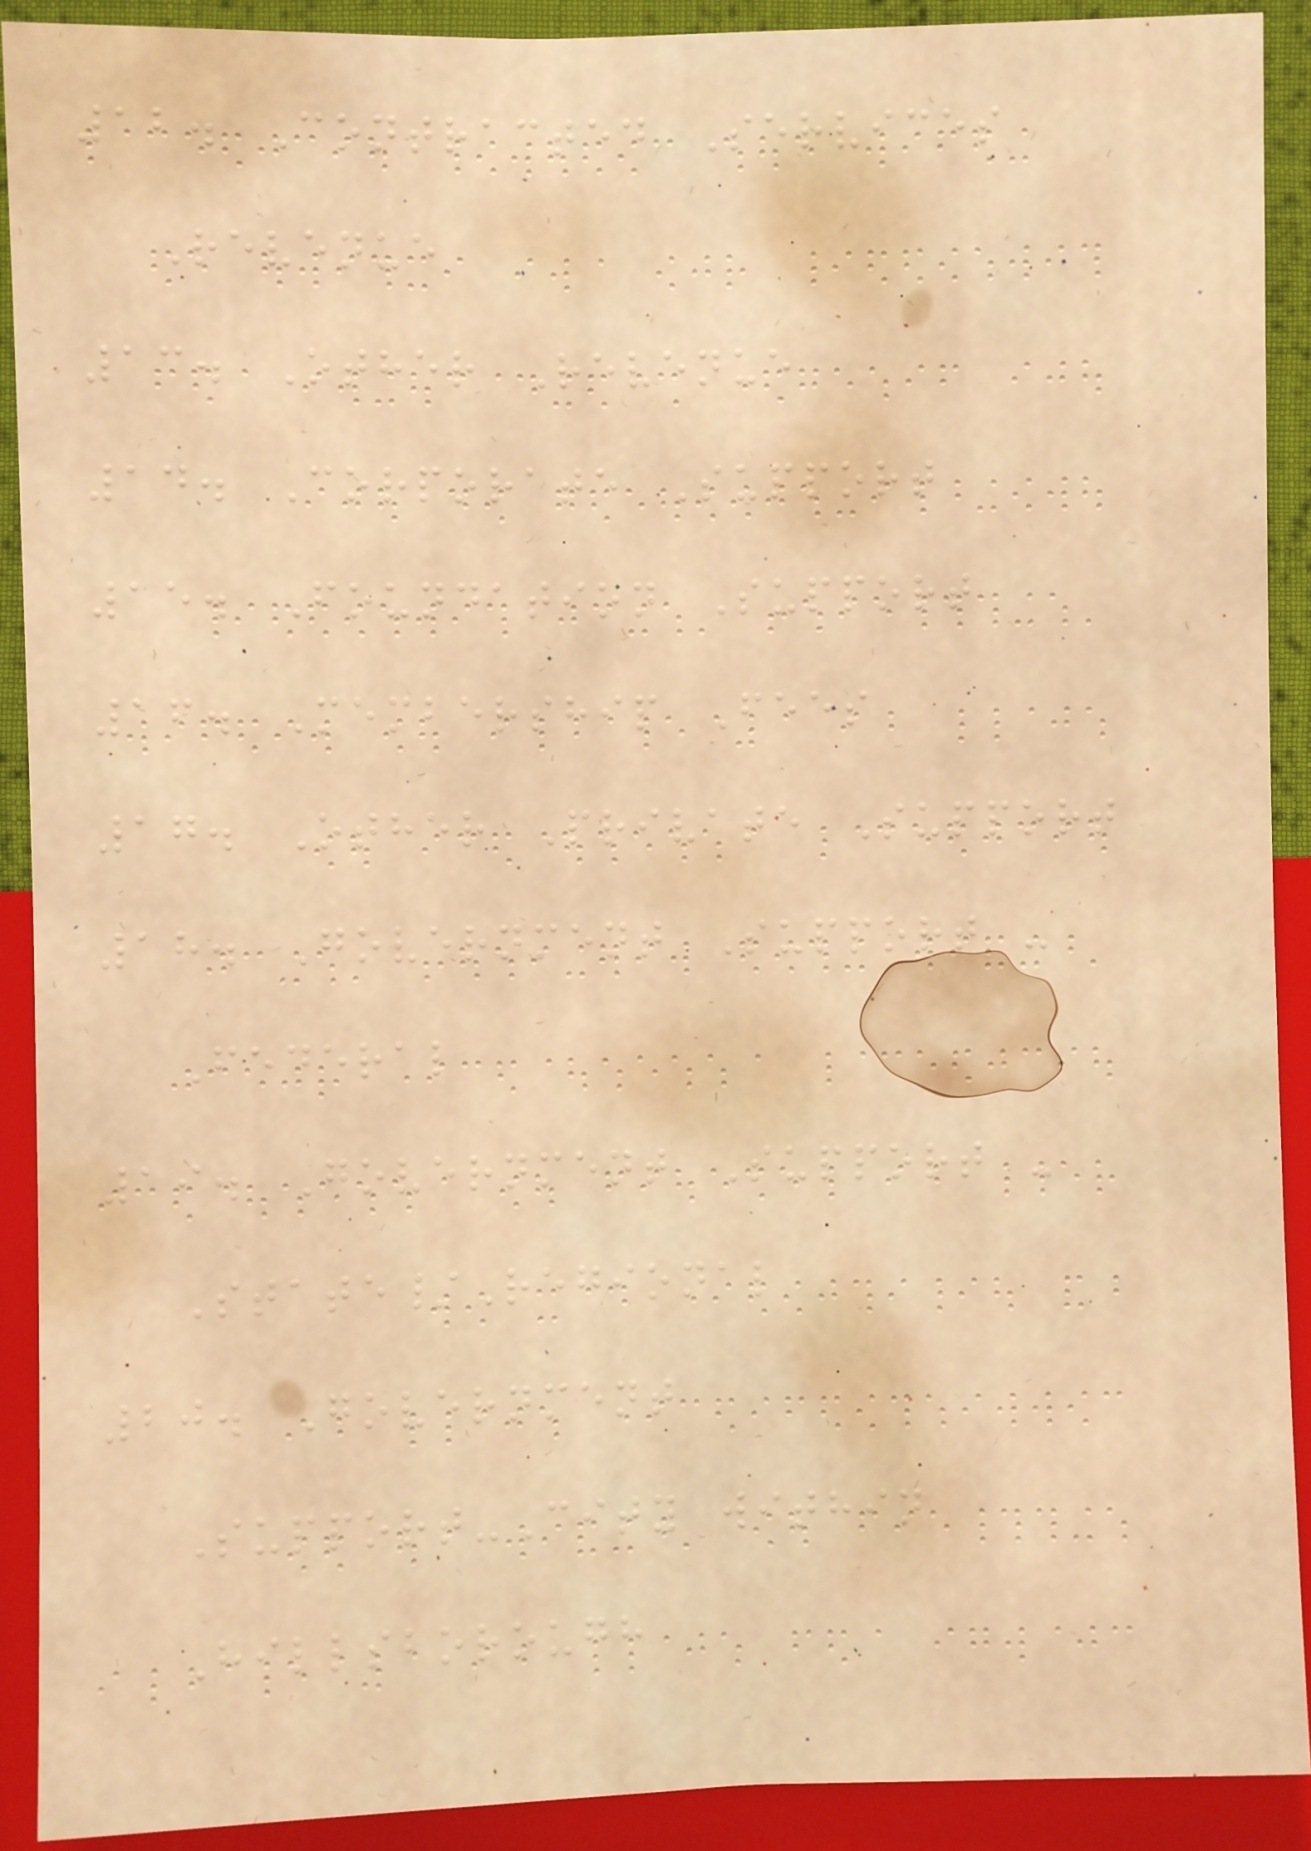12. Contracted Services
Revenue
13. Other Revenue
14. Corporate Support
15. Foundation Support
16. Membership Fees
17. Other Private Support
18. Government Support -
Federal
19. Government Support -
State/Regional
20. Government
Support-City within
Hillsborough
